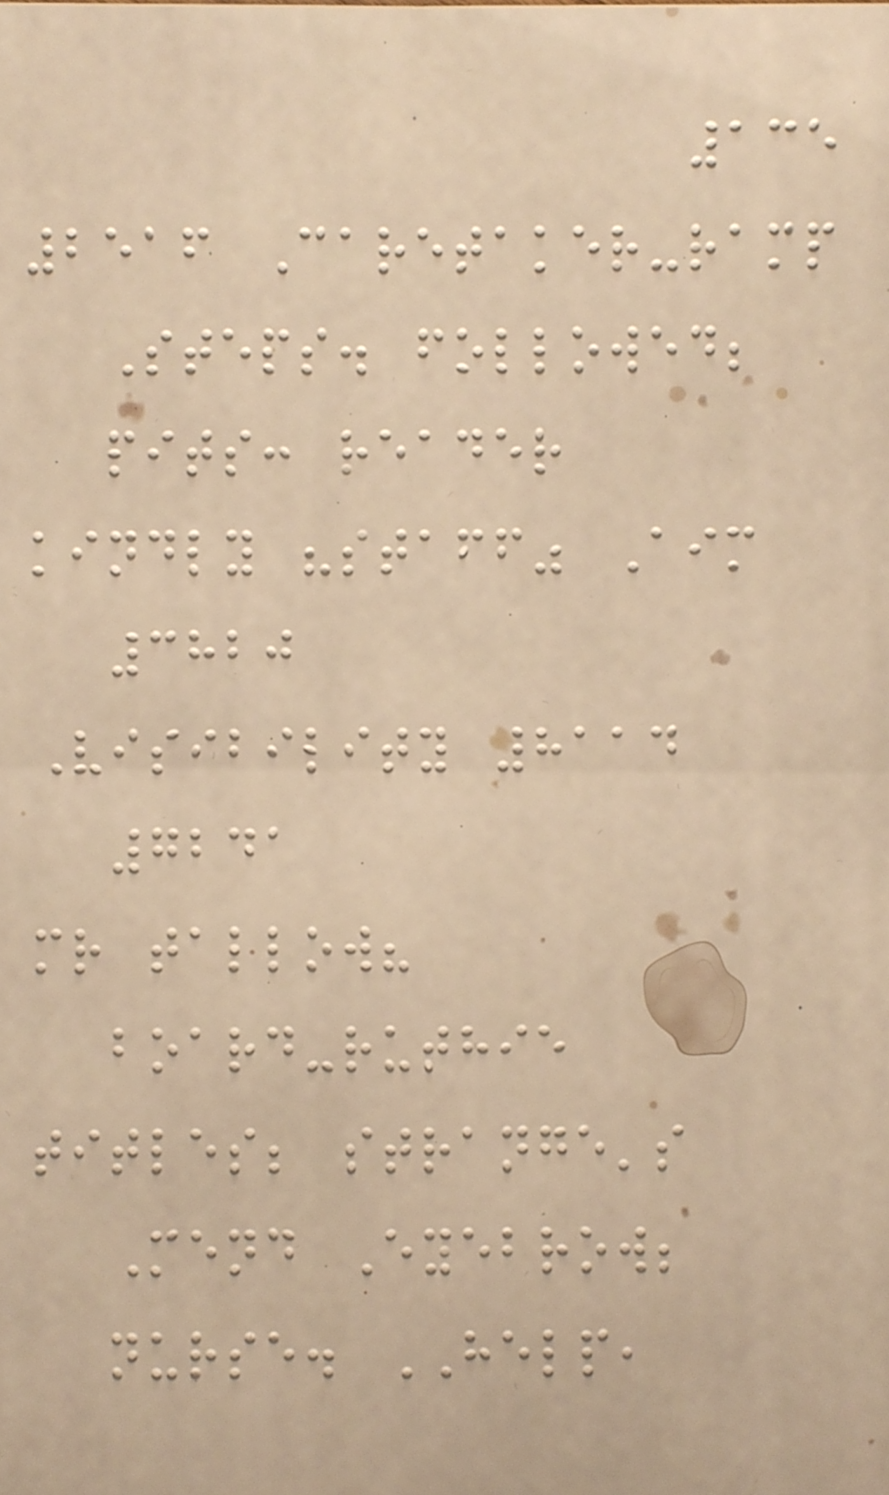135
2516 Caretaker-ramp
Steps. followed;
pits: reader
kindly "staff" Aim
3820
Visibility 8114
7241
mr tallow?
board-ruthie
titles; strange's
Mend Eyebrow;
nurse. HELP,
